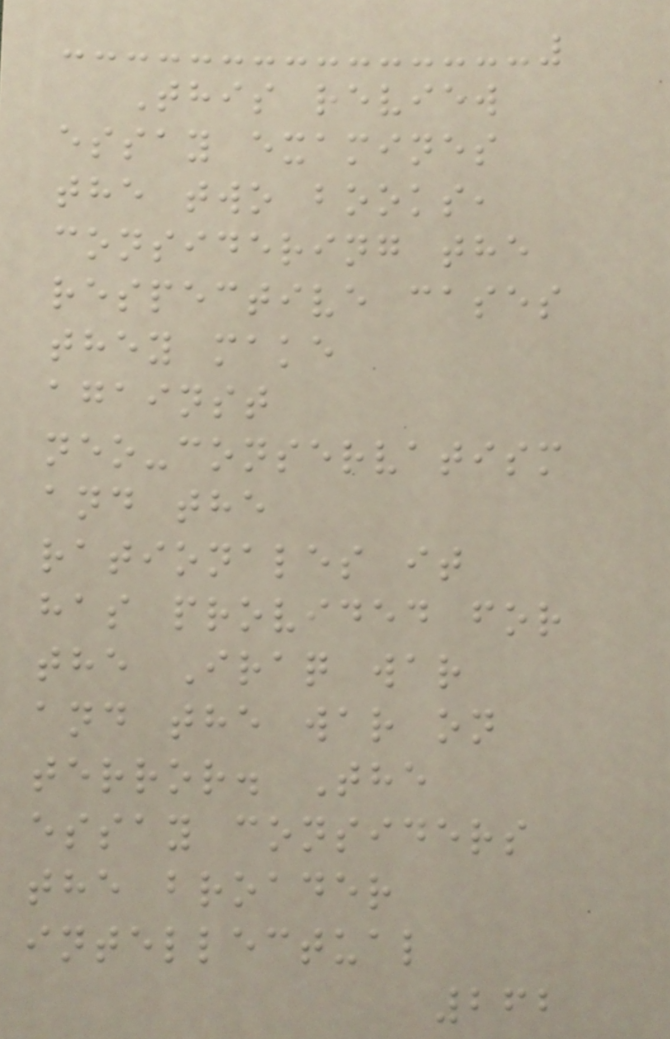This review
essay examines
the two books,
considering the
respective cases
they make
against
neo-conservatism
and the
rationales it
has provided for
the Iraq war
and the war on
terror. The
essay considers
the broader
intellectual
262
